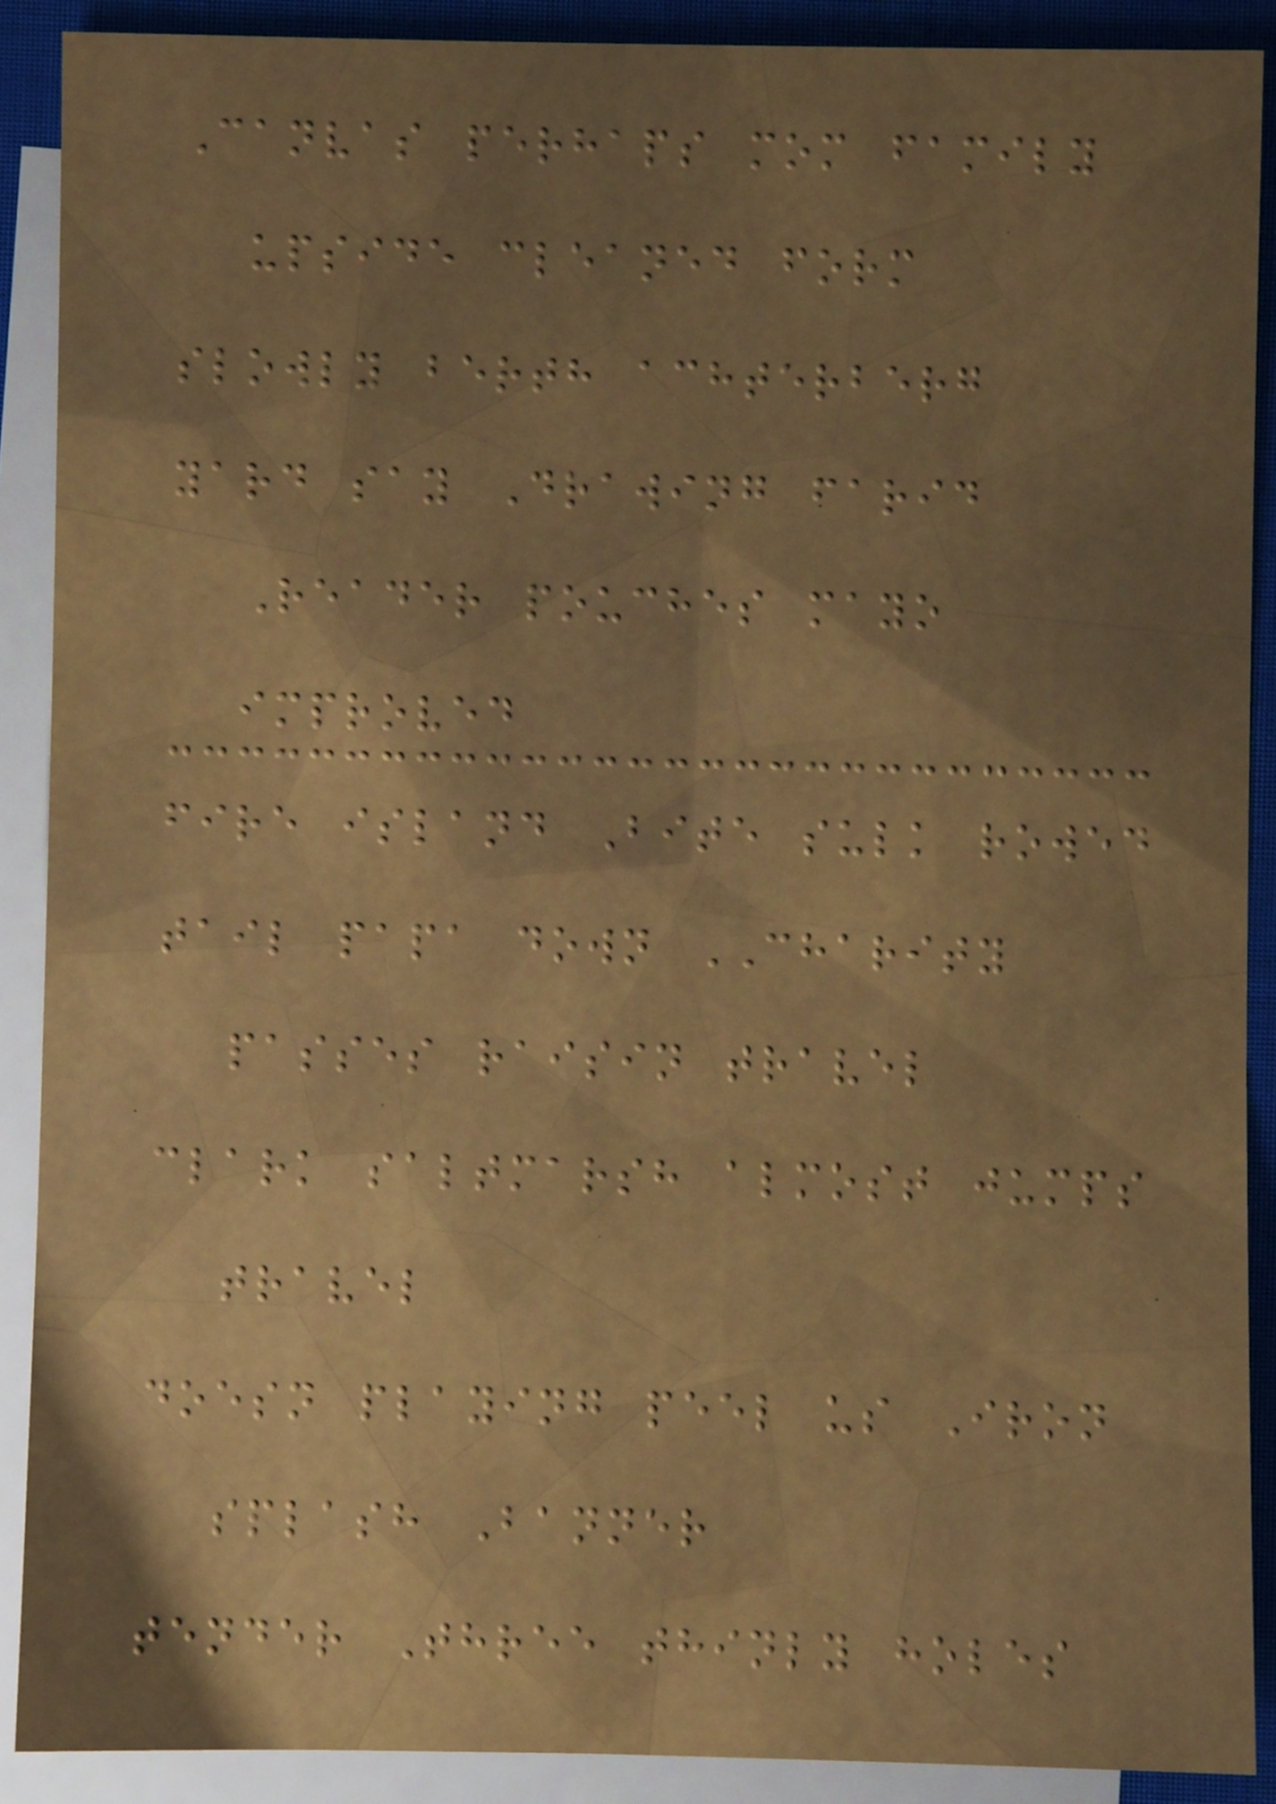Canvas perhaps mom family
upside cleaned form
slowly berth achterberg
yard say Drawing farid
Reader pouches mayo
improved
fire island Bite sulk rowed
tail papa down CHARITY
passes raisin travel
clark saltmarsh almost jumps
travel
doesn playing peel us Iron
splash Banner
tender Three thinly holes
